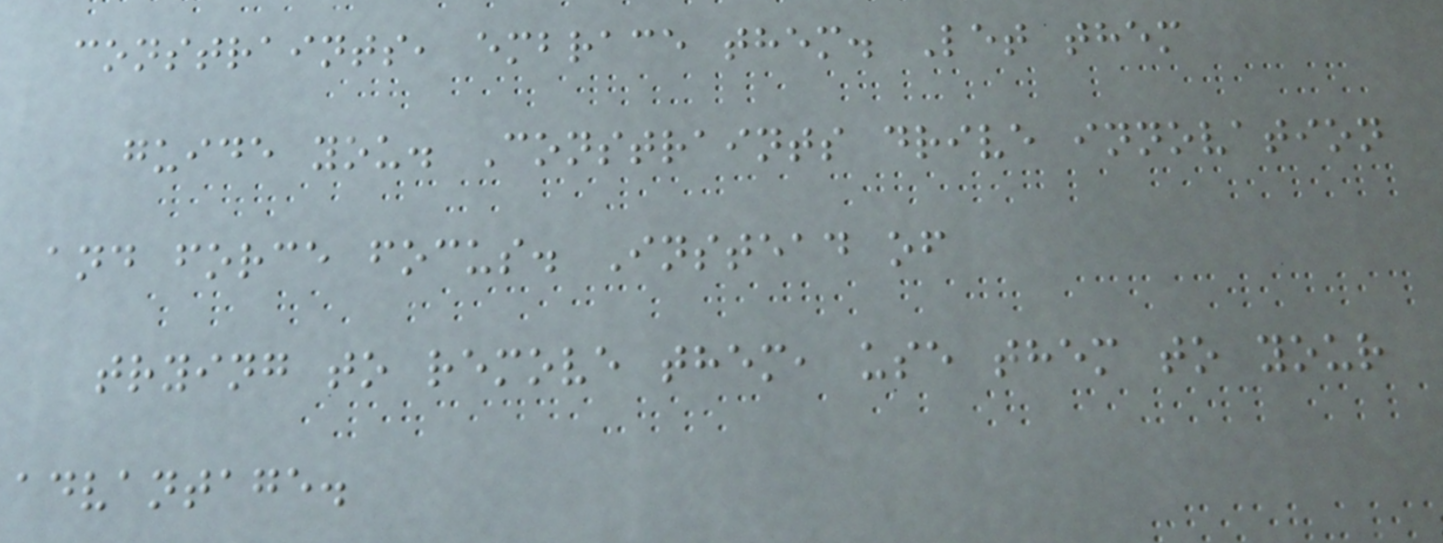constraints, embrace them. Let them
guide you. Constraints drive innovation
and force focus. Instead of
trying to remove them, use them to your
advantage.
